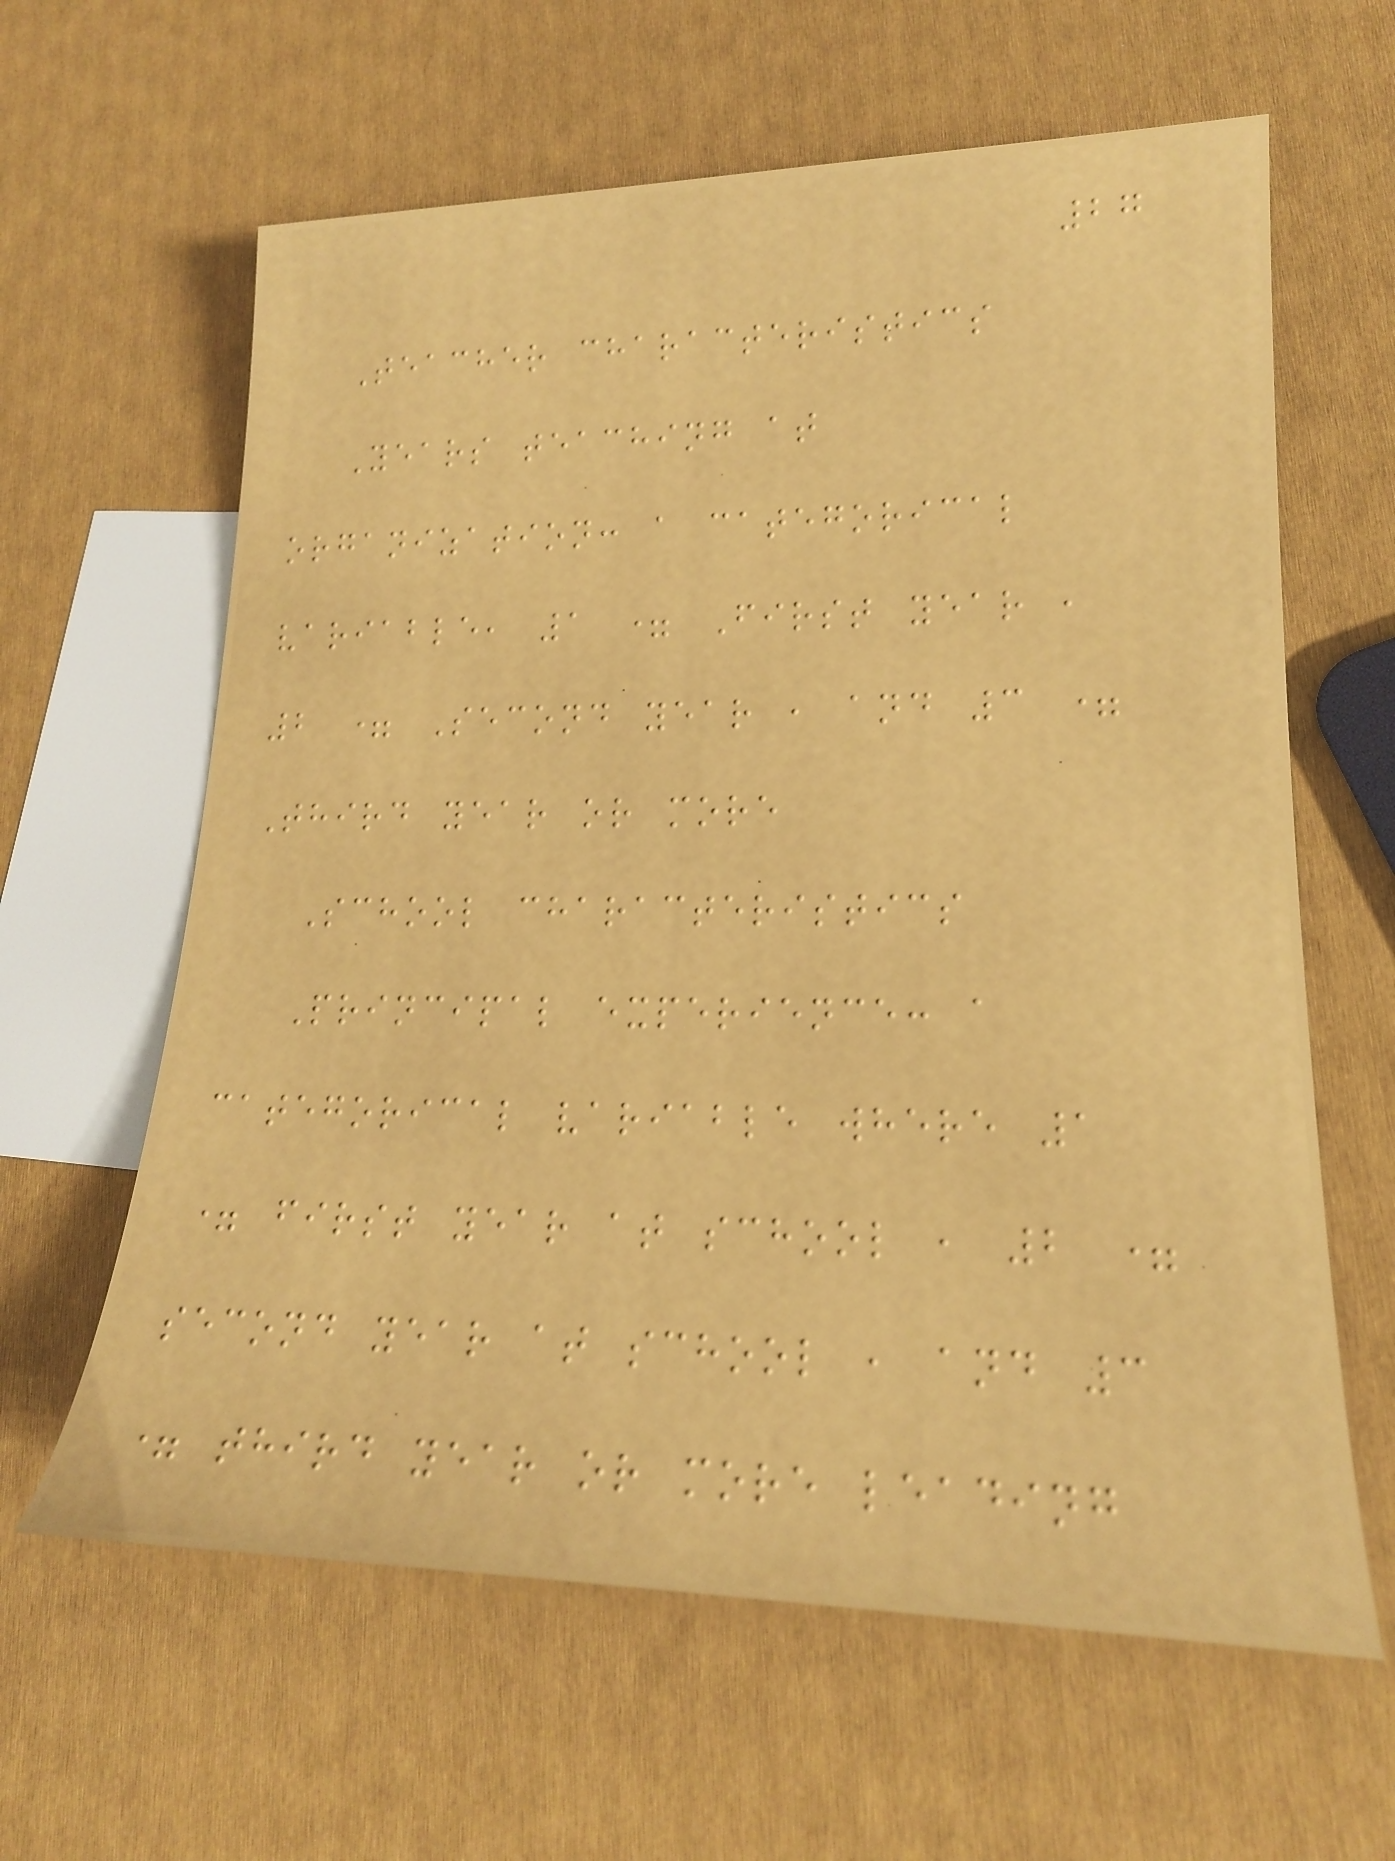27
Teacher characteristics
Years teaching at
organization: a categorical
variable, 1 = First year ,
2 = Second year , and 3 =
Third year or more
School characteristics
Principal experience: a
categorical variable where 1
= first year at school , 2 =
second year at school , and 3
= third year or more leading
